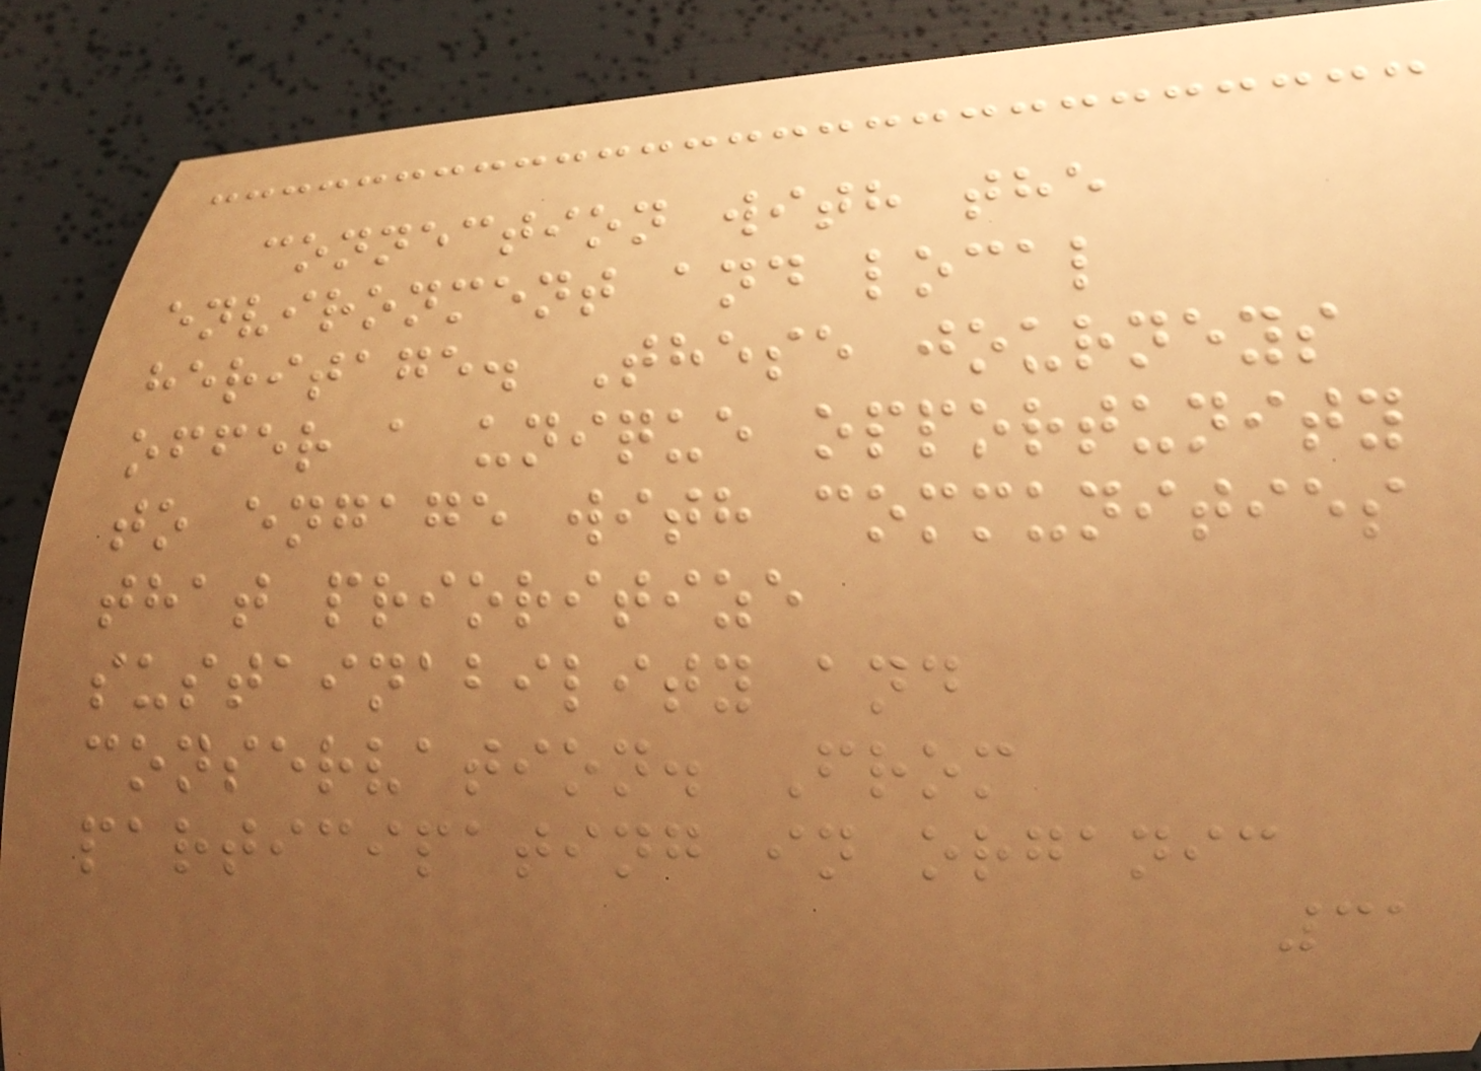connection with the
environment and local
heritage. These journeys
offer a unique opportunity
to engage with communities
that prioritize
sustainability and
conservation. From
participating in organic
31
